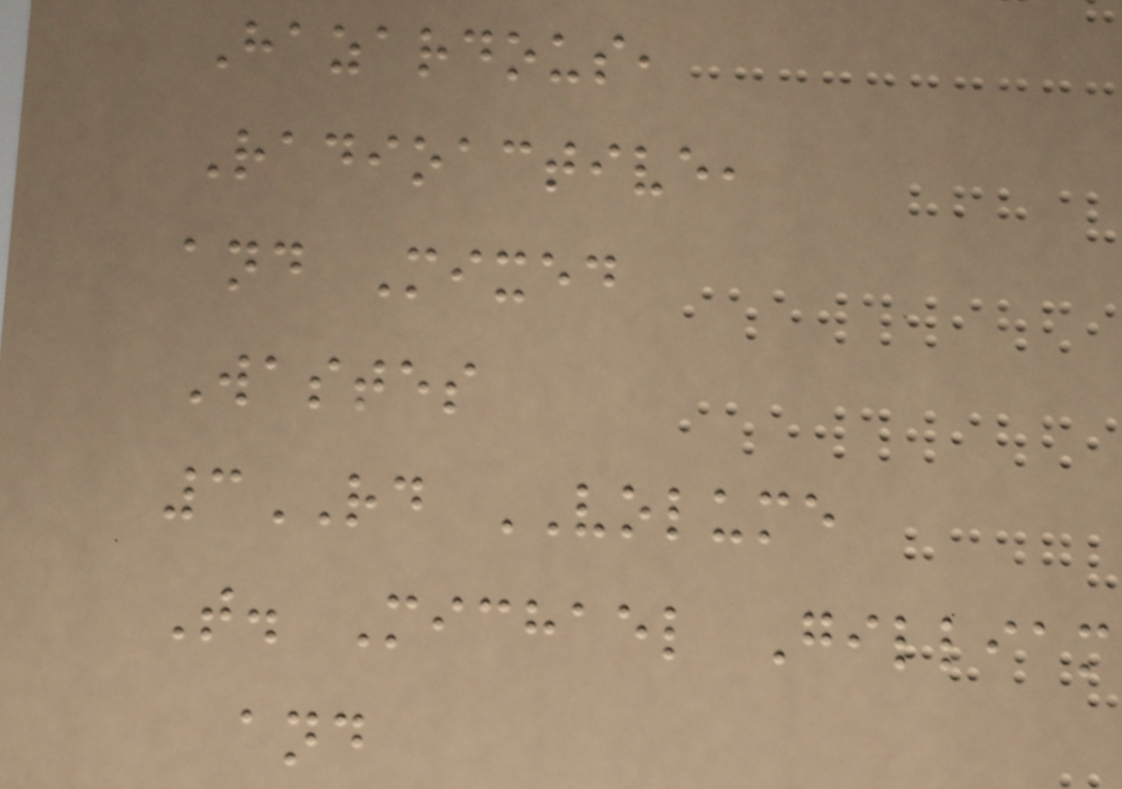Hazardous,
Radioactive,
and Mixed
Wastes
3RD VOLUME
T. Michael Gilliam
and
